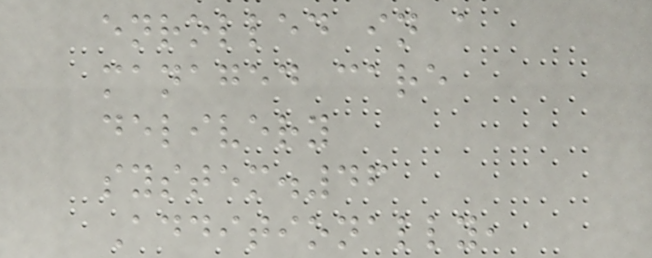enrolled in a
managed care
delivery
system.46
Additionally,
